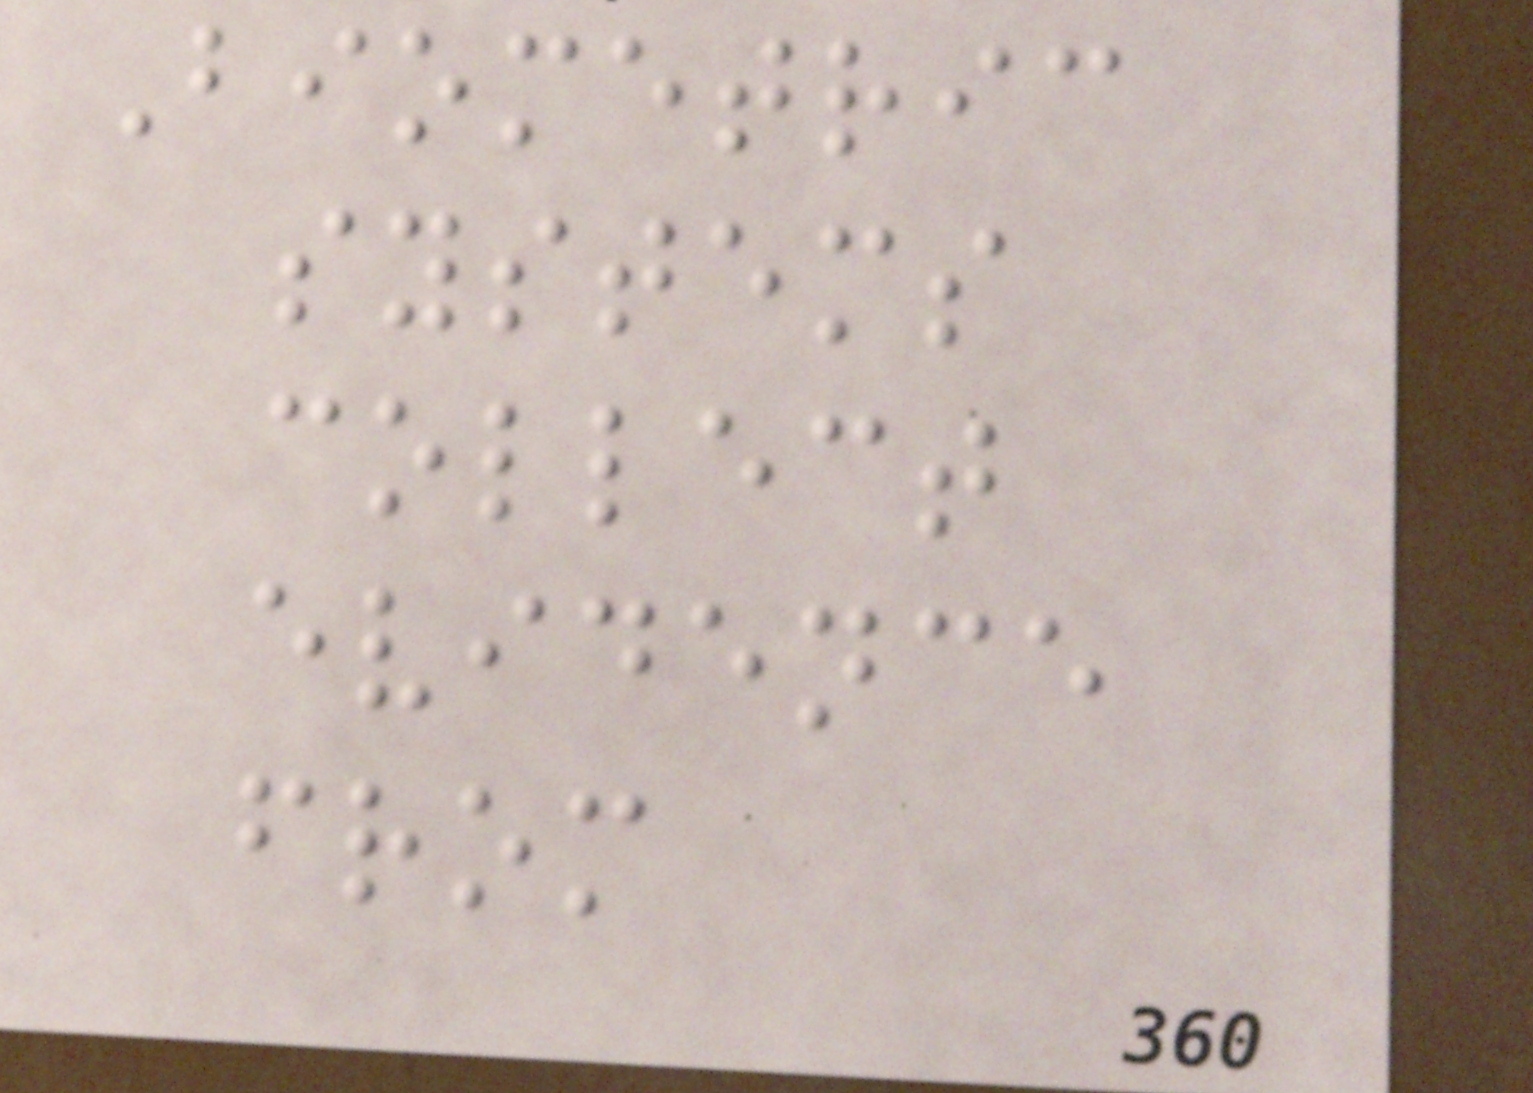Biometric
systems
collect
evidence
from
